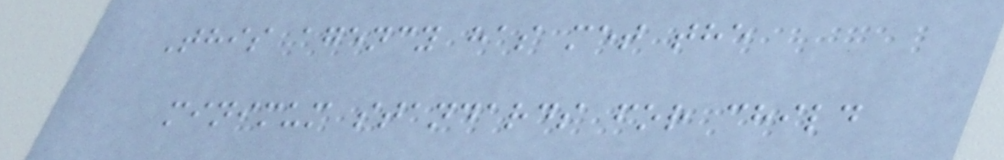This agency has met the
minimum standards for child
